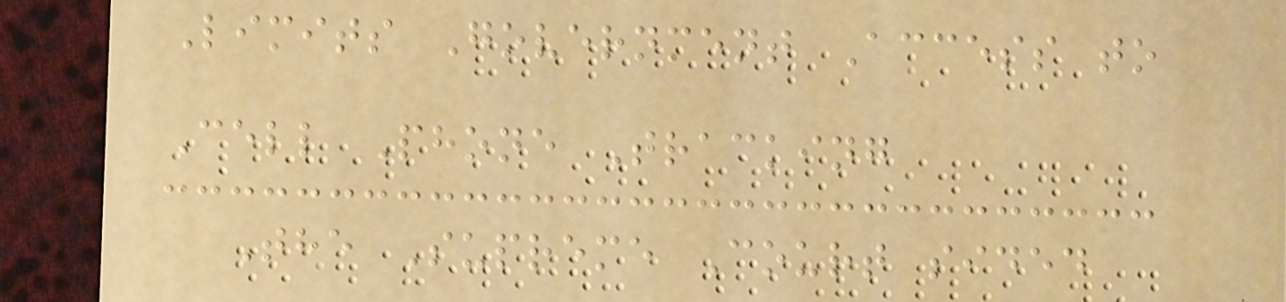Limits Government Access to
Cell Phone Tracking
The Supreme Court sided
